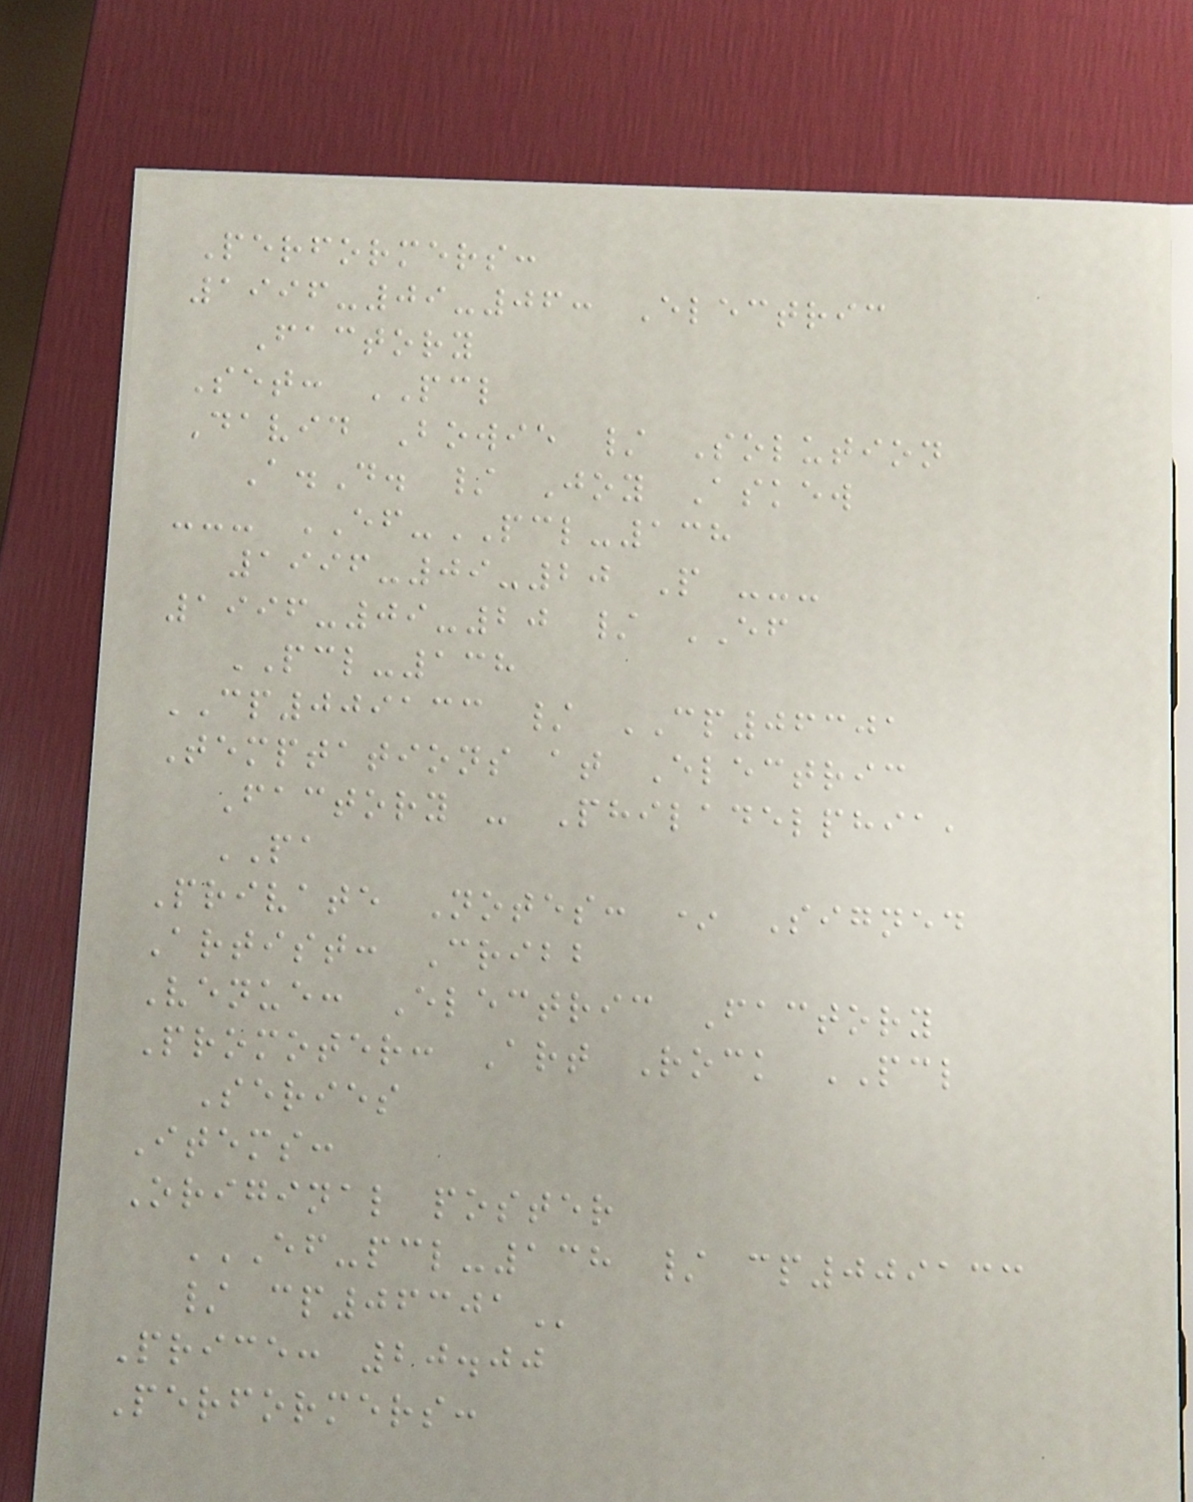Performers:
1996-09-06: Electric
Factory
Set: PCL
David Bowie / Solution
A.D. / Joy Askew
--- EF-PCL-138
1996-09-20 P ---
1996-09-20 / EF
PCL-138
CP009133 / CP06301
Temptations at Electric
Factory - Philadelphia,
PA
Private Notes: * Signed
Artist: Cribb
Venue: Electric Factory
Promoter: Art Rock PCL
Series
Items:
Original poster
EF-PCL-138 / CP009133
/ CP06301
Price: 20.00
Performers:
